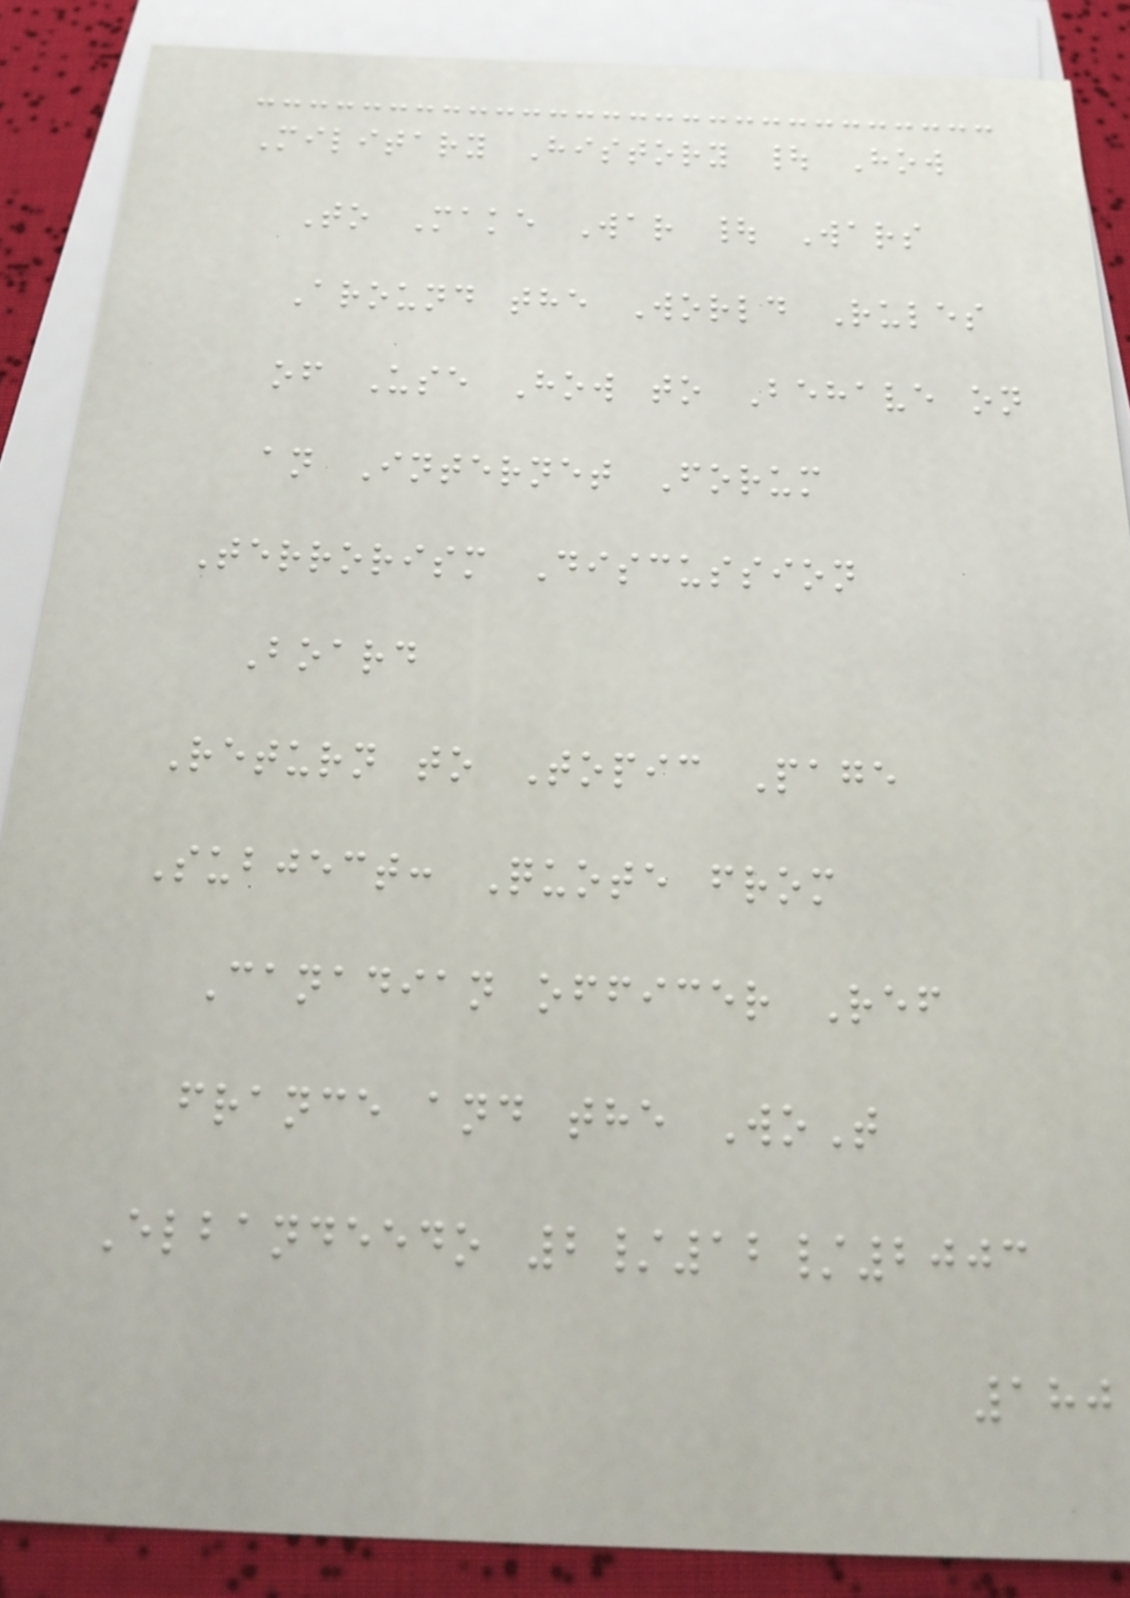Military History | How
To Make War | Wars
Around the World Rules
of Use How to Behave on
an Internet Forum
Terrorism Discussion
Board
Return to Topic Page
Subject: Quote from
Canadian officer Ref
france and the WoT
Elbandeedo 2/12/2003
180
